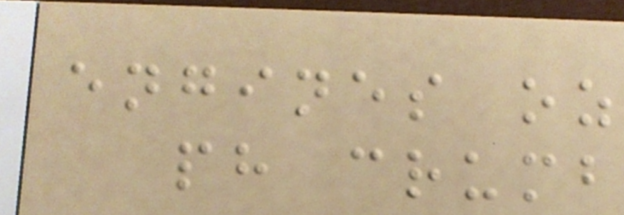engines oz
ph crumb
